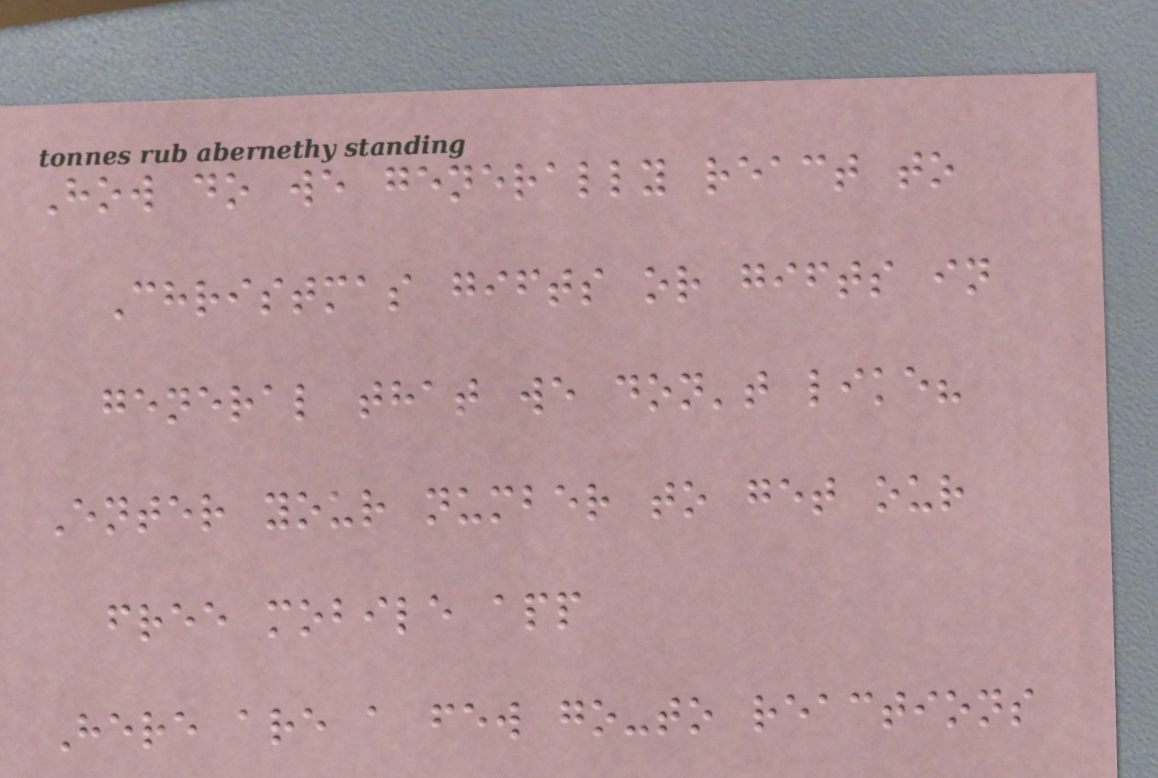How do we generally react to
Christmas gifts or gifts in
general that we don't like?
Enter your number to get our
free mobile app
Here are a few go-to reactions
